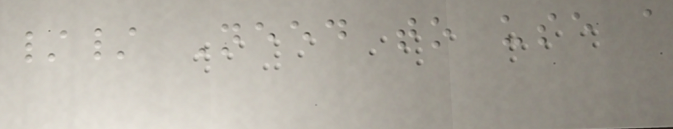// Need to use a
